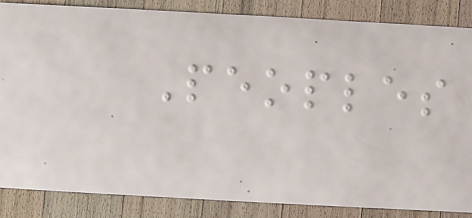Peoples
